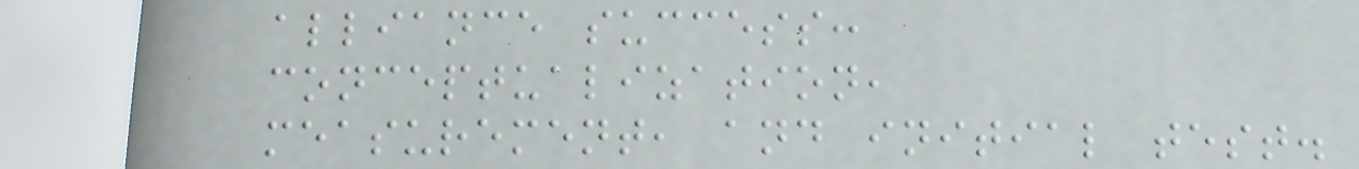alliance success:
conceptualization,
measurement, and initial test.
